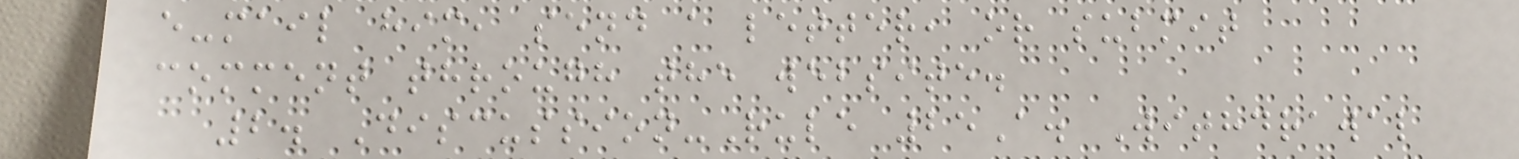e-mail him, send a letter, or submit
comment through the website.
2. Discussion-Rule 25A. Withdrawal
